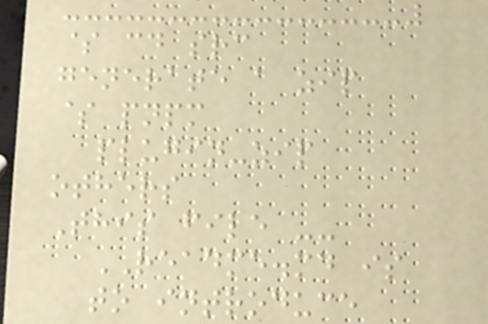$ cd src
generate a zip
$ pnpm
plugin-zip
others
This file --
README.md is
to introduce
